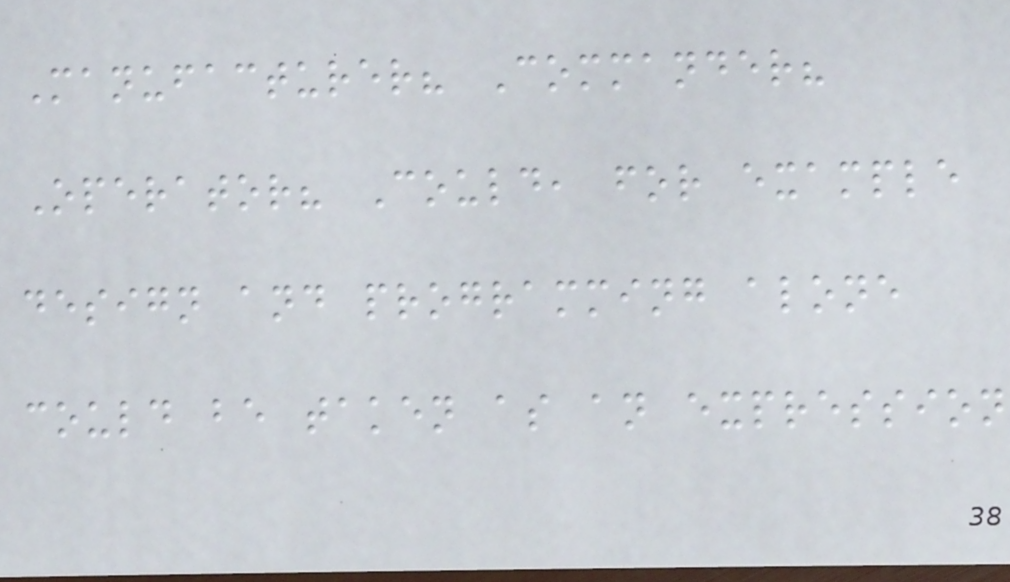Manufacturer? Commander?
Operator? Could, for example
design and programming alone
could be taken as an expression
